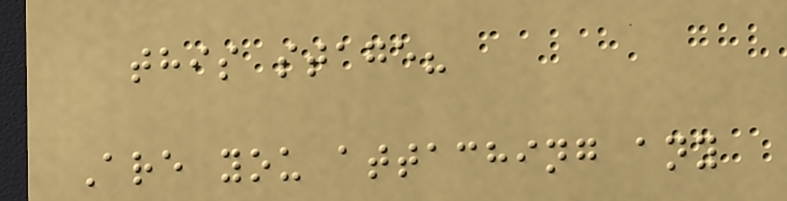this stage?
Are you attaching any
